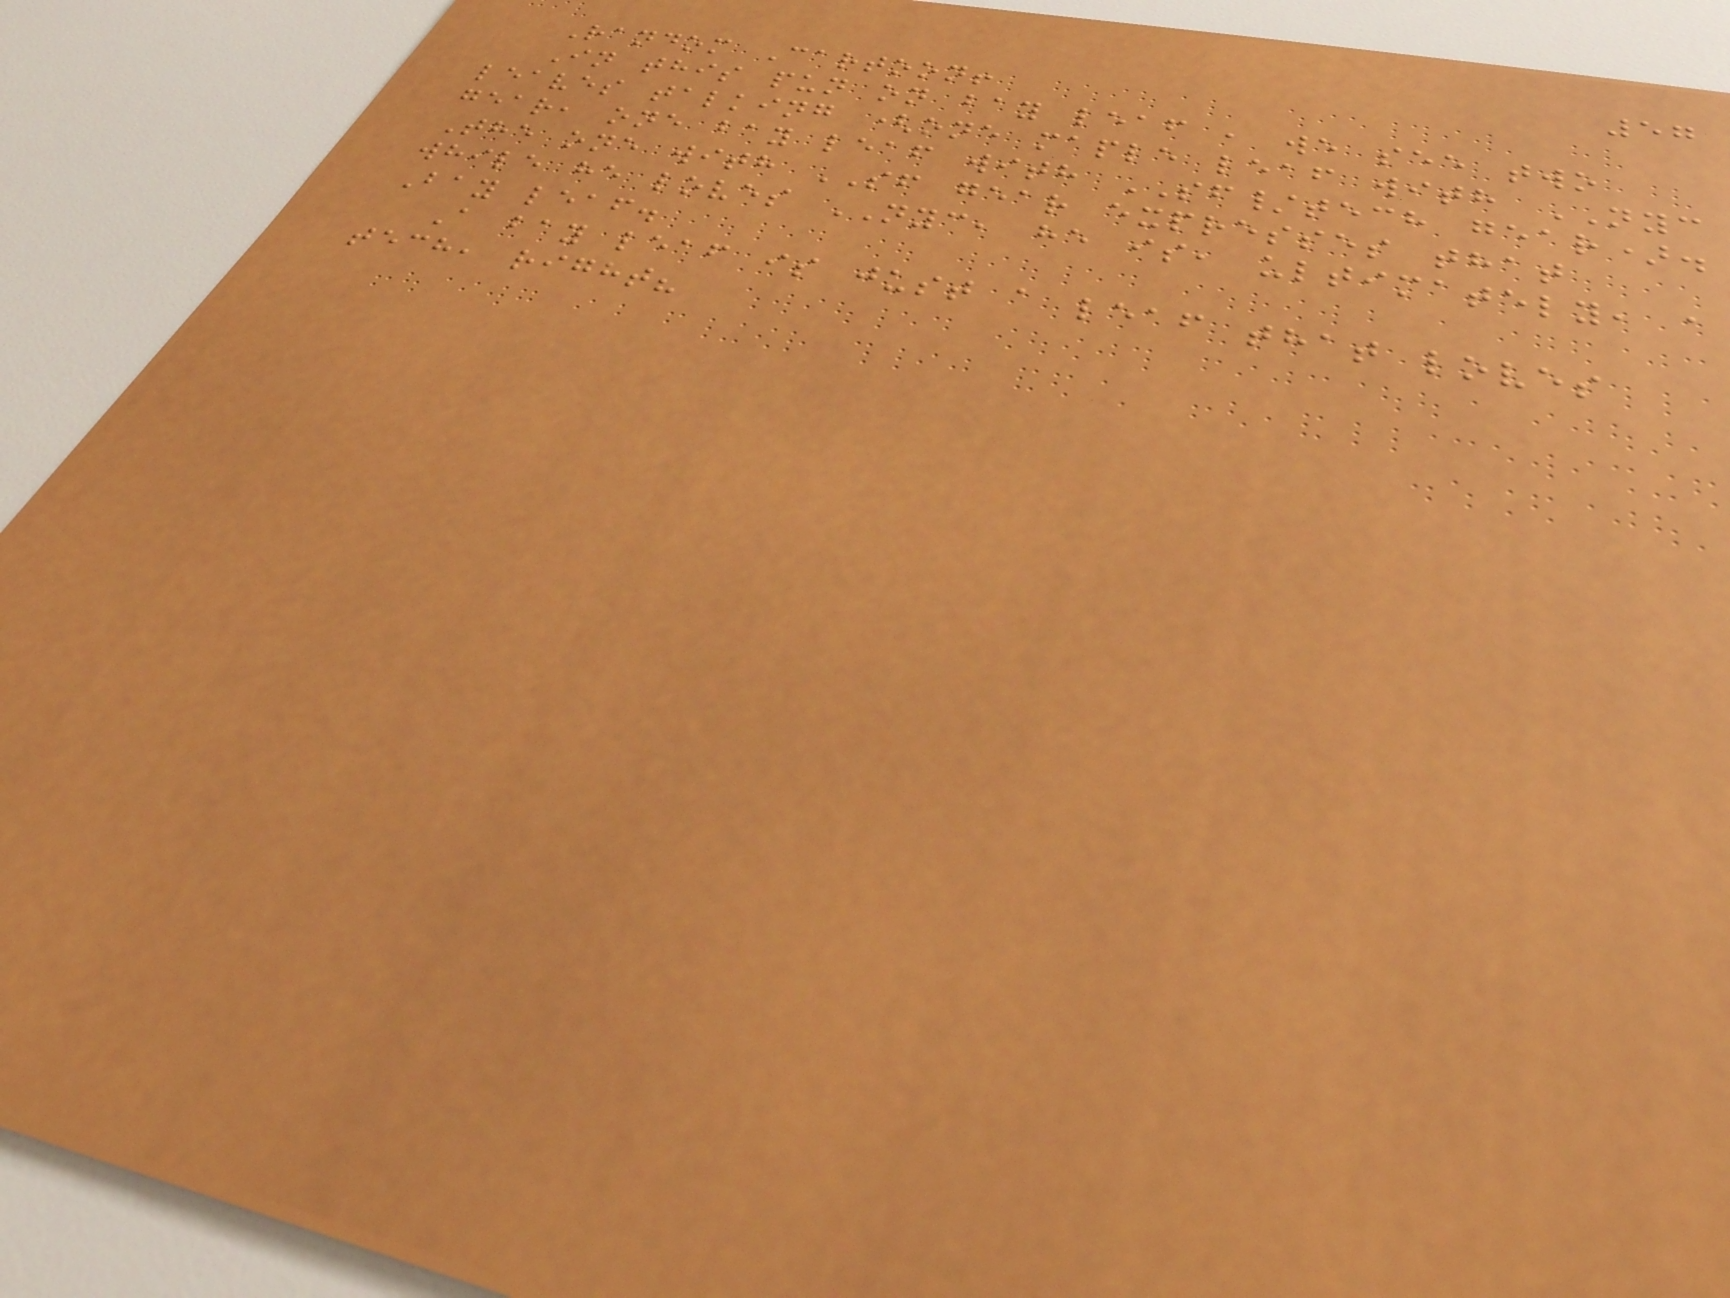57
Random Cartoon!
In this pun on bay leaf , we see two
leaves talking (one maple leaf with NYC
gear, one bay leaf with SF/tech gear).
The one with SF gear expresses that
while he loves NYC, he is, ultimately, a
Bay leaf.
A bay leaf is just a leaf that loves
tech, right?
